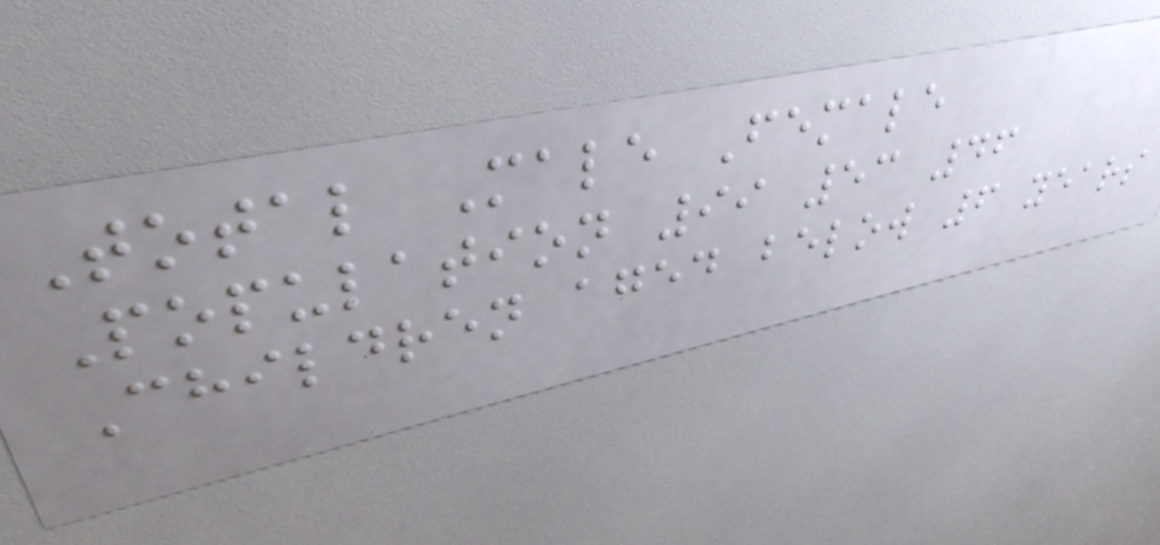Total Male Female
Population 99 53 46
Children aged below 6 years
